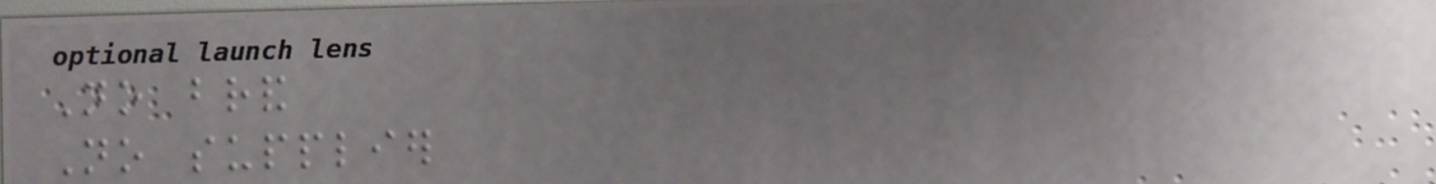No brand
No supplier
